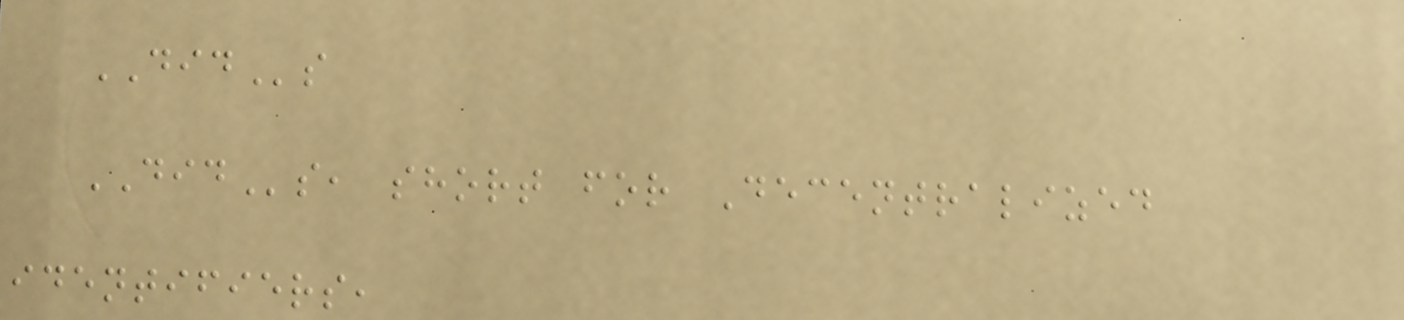DIDs
DIDs, short for Decentralized
identifiers,
